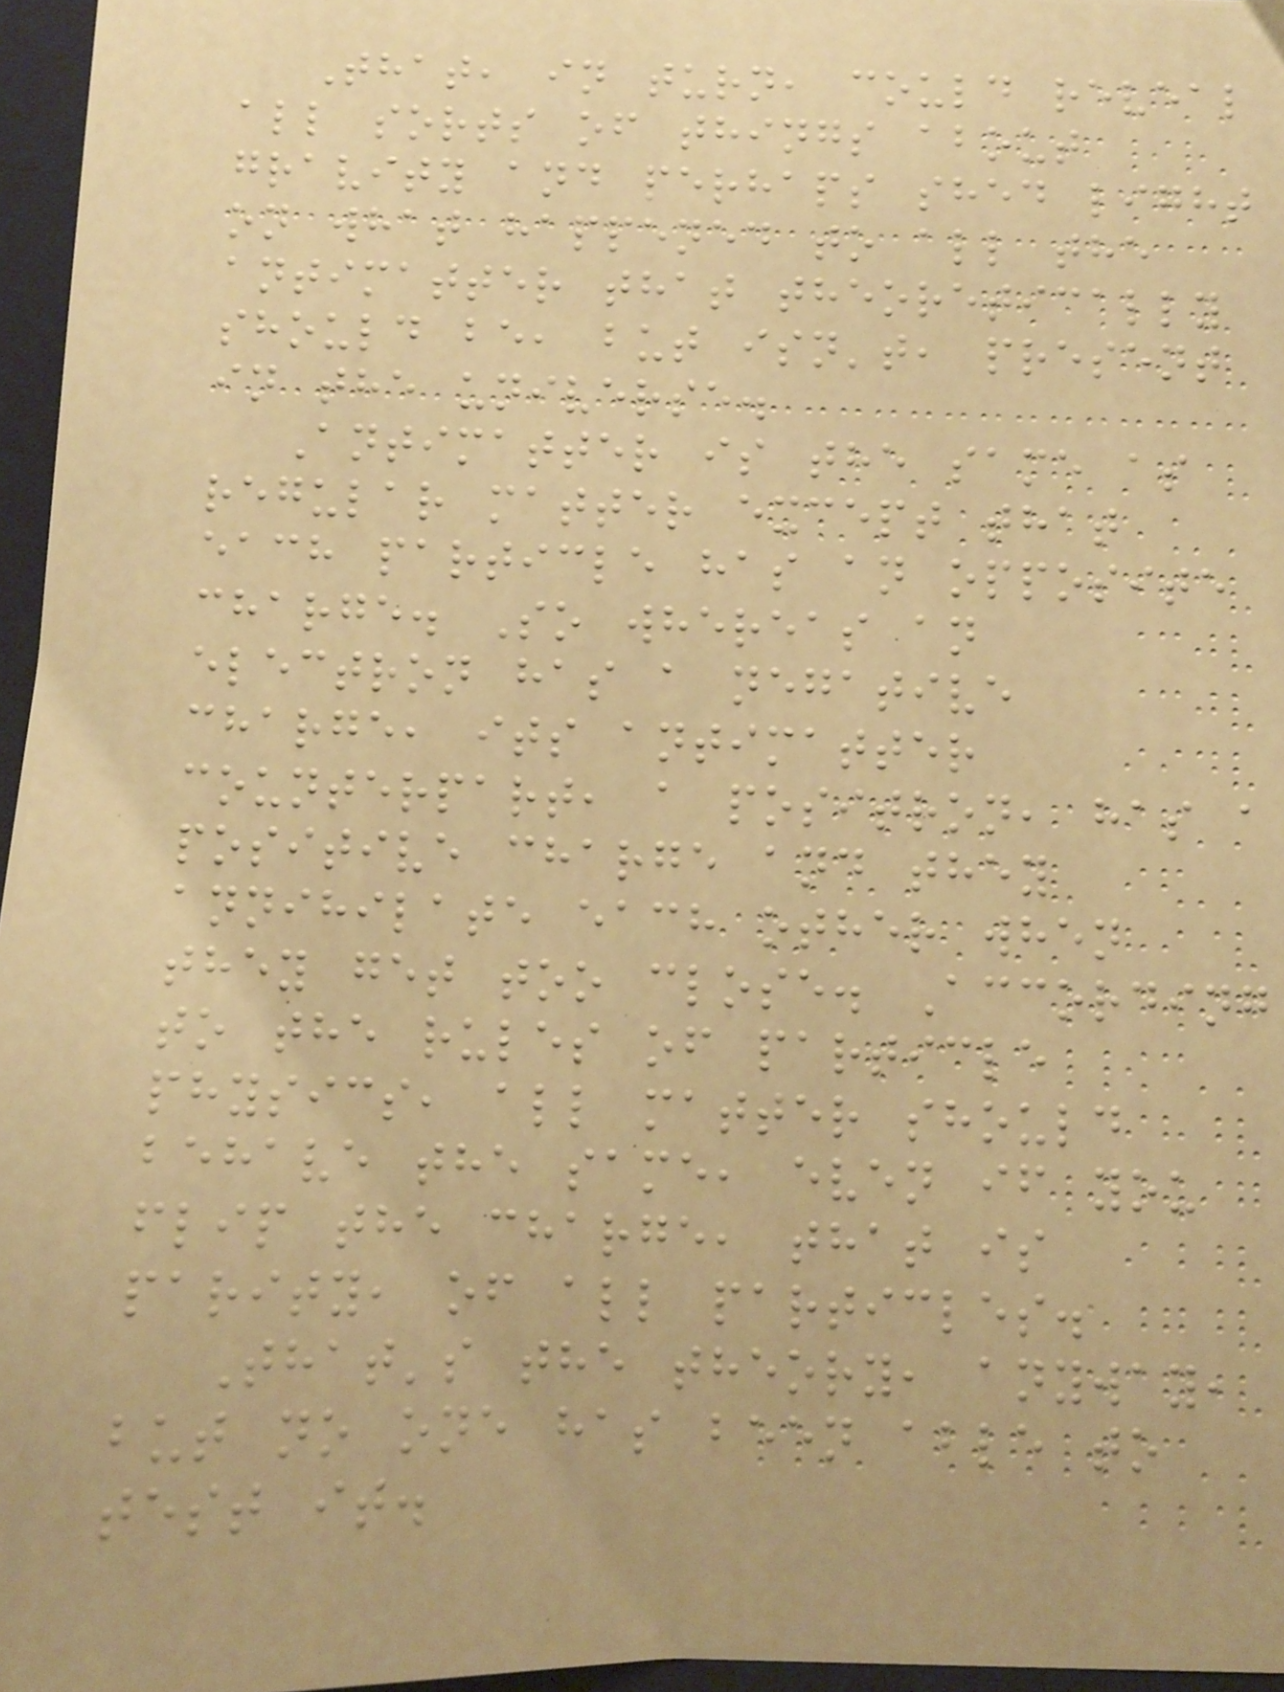That, in turn, could reveal
all sorts of things about
gravity and perhaps shed light
on what happened to all the
antimatter that theoretically
should be, but isn't, present
in the universe.
Antimatter is the same as
regular matter except that
each particle has an opposite
charge. So whereas an
electron has a negative
charge, its antimatter
counterpart, a positron, has a
positive charge and they
annihilate each other when
they get too close. According
to the rules of particle
physics, all matter should
behave the same, even if you
flip the charge, that is
parity, of all particles.
That's the theory, anyway,
but no one has been able to
test it.
